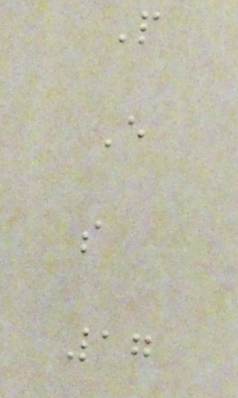P
E
s
17
